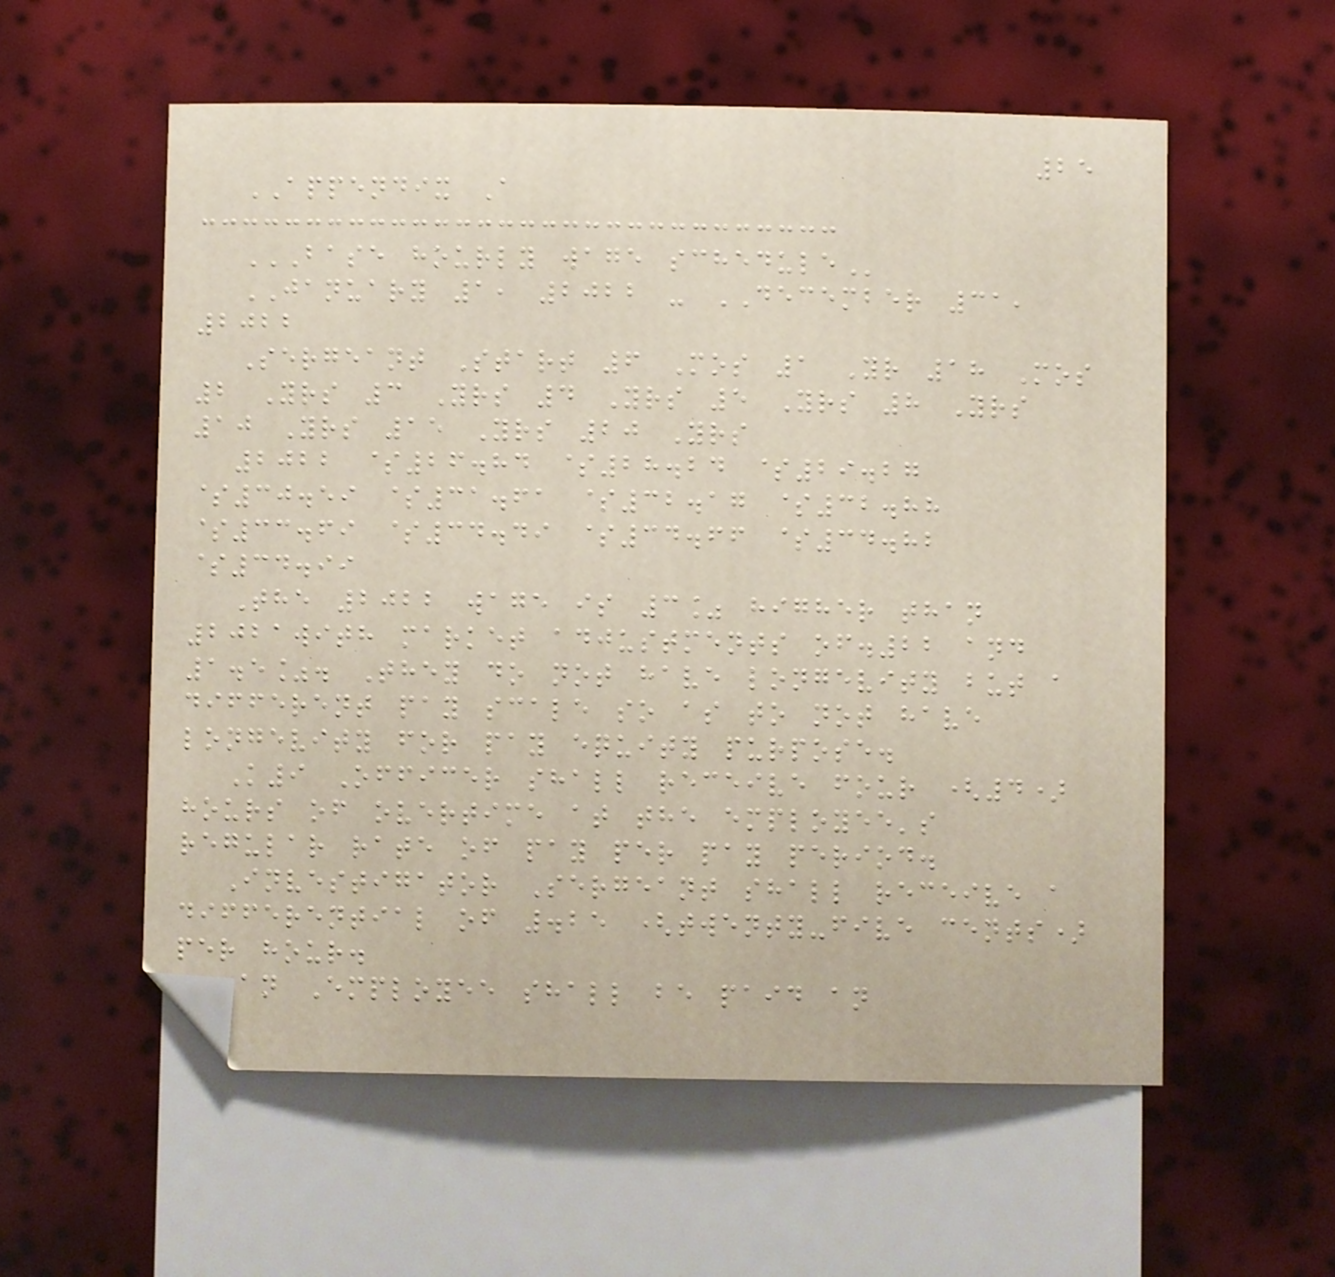25
APPENDIX A
BASE HOURLY WAGE SCHEDULE
JANUARY 1, 2022 - DECEMBER 31,
2022
Sergeant Start 6 Mos 1 Yr 18 Mos
2 Yrs 3 Yrs 4 Yrs 5 Yrs 8 Yrs
10 Yrs 15 Yrs 20 Yrs
2022 $26.84 $28.24 $29.27
$30.59 $31.61 $32.17 $32.88
$33.69 $34.49 $34.66 $34.82
$34.99
The 2022 wage is 3% higher than
2021with market adjustments of.22 and
1.5%. They do not have longevity but a
different pay scale so as to not have
longevity for pay equity purpose.
K9 Officer shall receive four (4)
hours of overtime at the employee's
regular rate of pay per pay period.
Investigator Sergeant shall receive a
differential of .25 (twenty-five cents)
per hour.
An Employee shall be paid an
